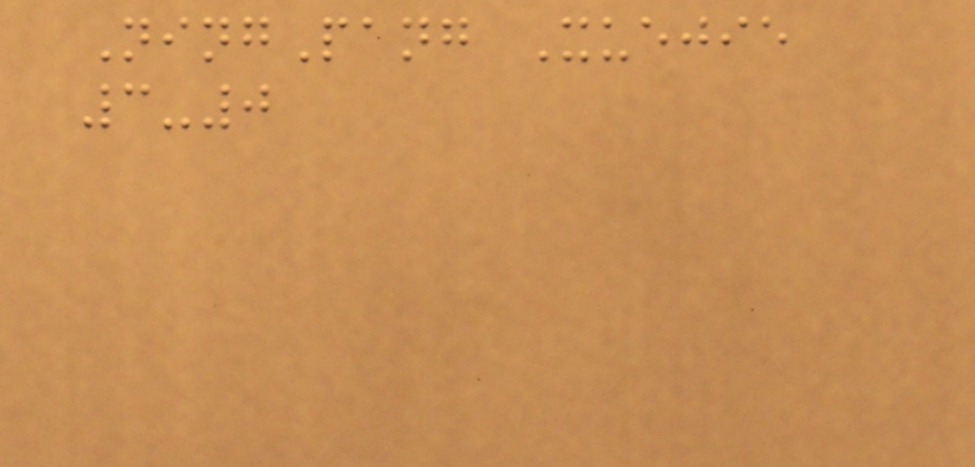NingPang Xuejie
3-0
